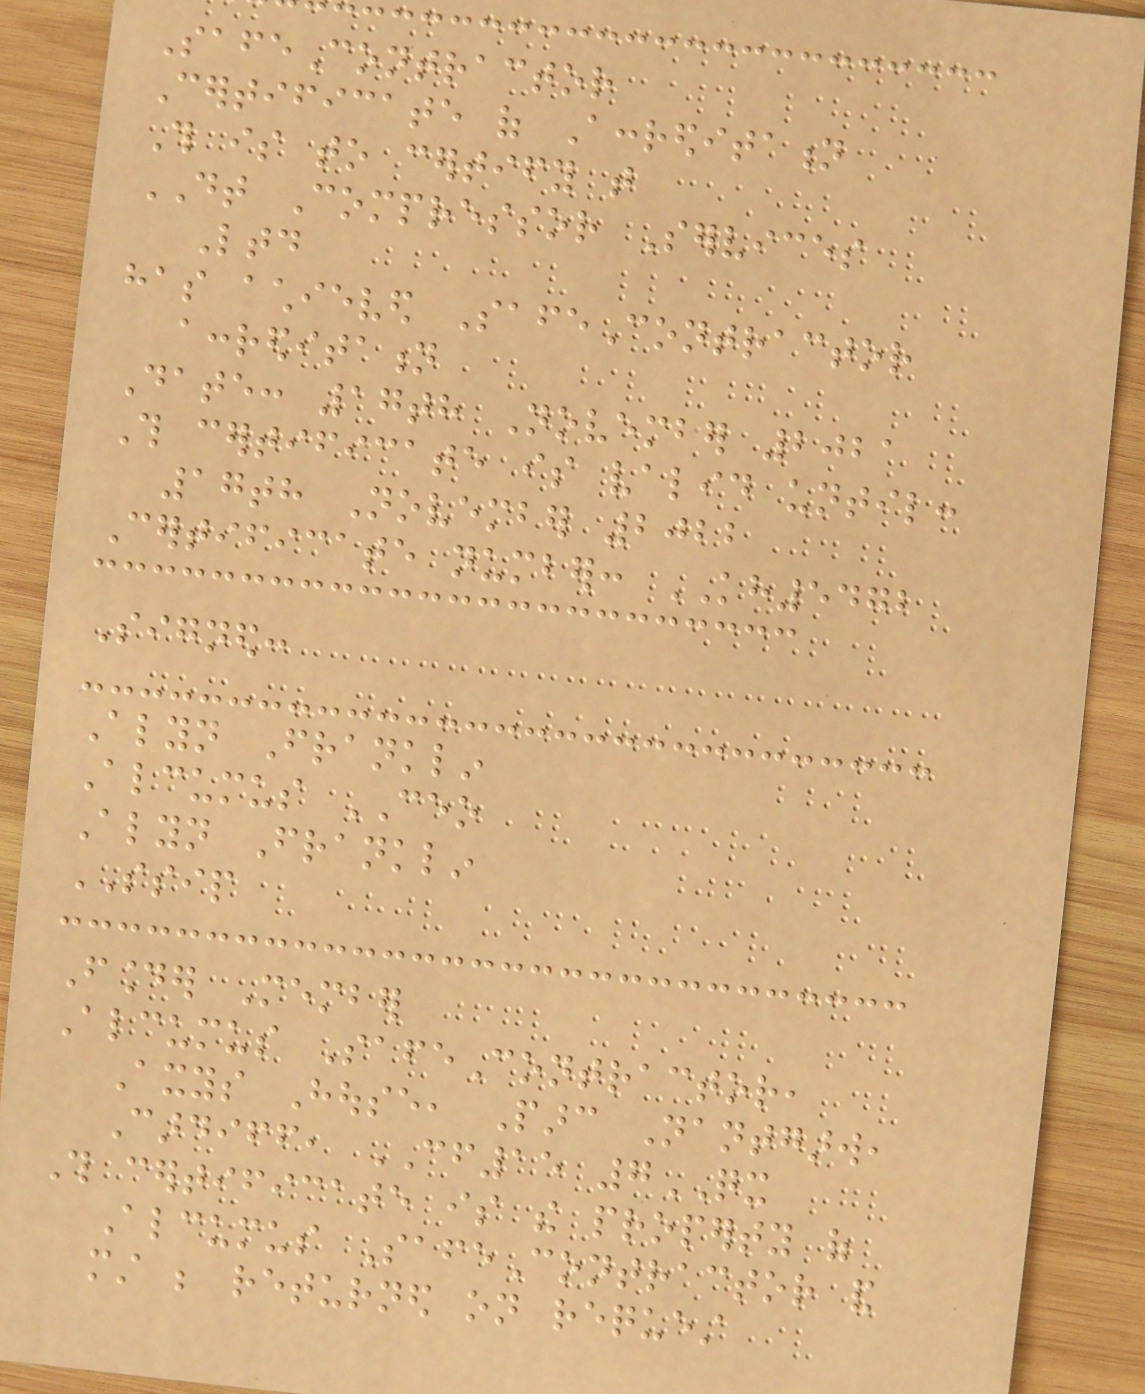SafeContractor
Certificate of Accreditation
This is to certify that
DT Compressor Services
Ltd
has achieved SafeContractor
accreditation
Date: 17th November 2021
This certificate is valid until:
17th November 2022
Certificate number: KH5472
Signed:
Alyn Franklin
Alcumus CEO
Alyn Franklin
SSIP
Founder Member
Alcumus SafeContractor,
Axys House, Parc Nantgarw,
Cardiff, CF15 7QX
This certificate is the property of
Alcumus SafeContractor and
must be returned on request
